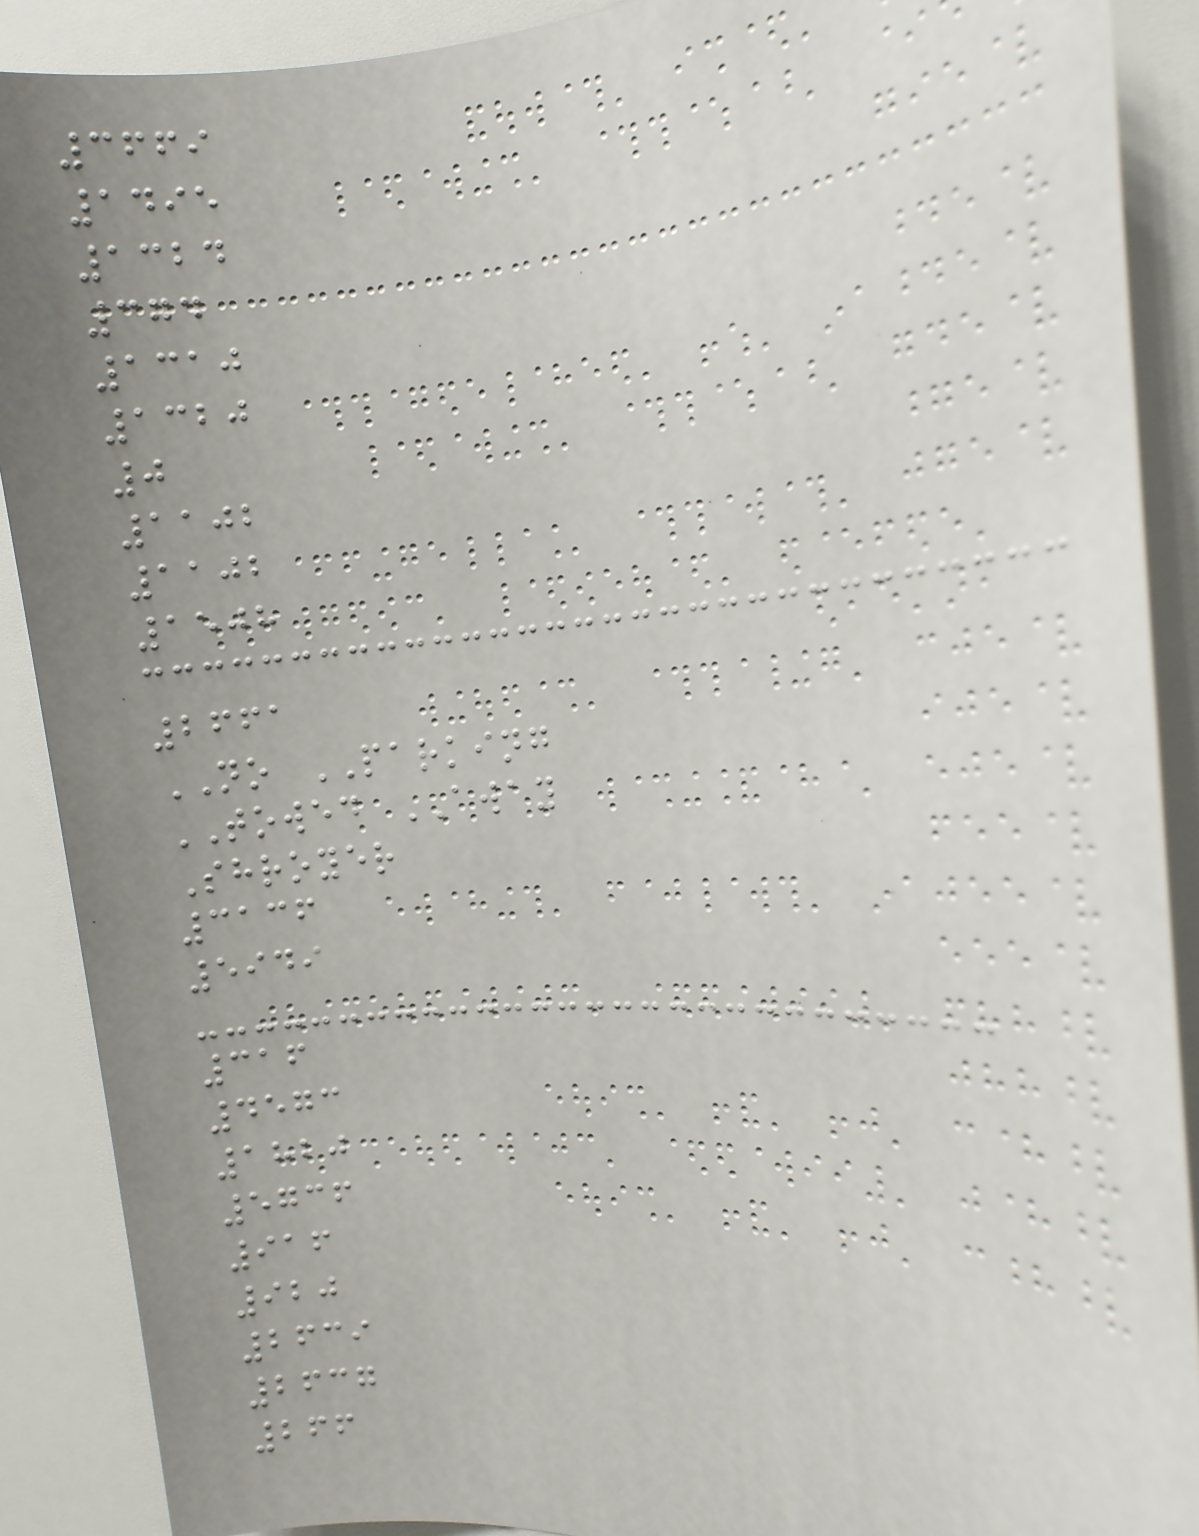3669
1495
1324
374
1310
1320
0
1102
1102
1508
2661
NO PARKING
TOWED AWAY
Shroyer
3136
5949
316
4573
1820
5736
916
920
2639
2637
266
